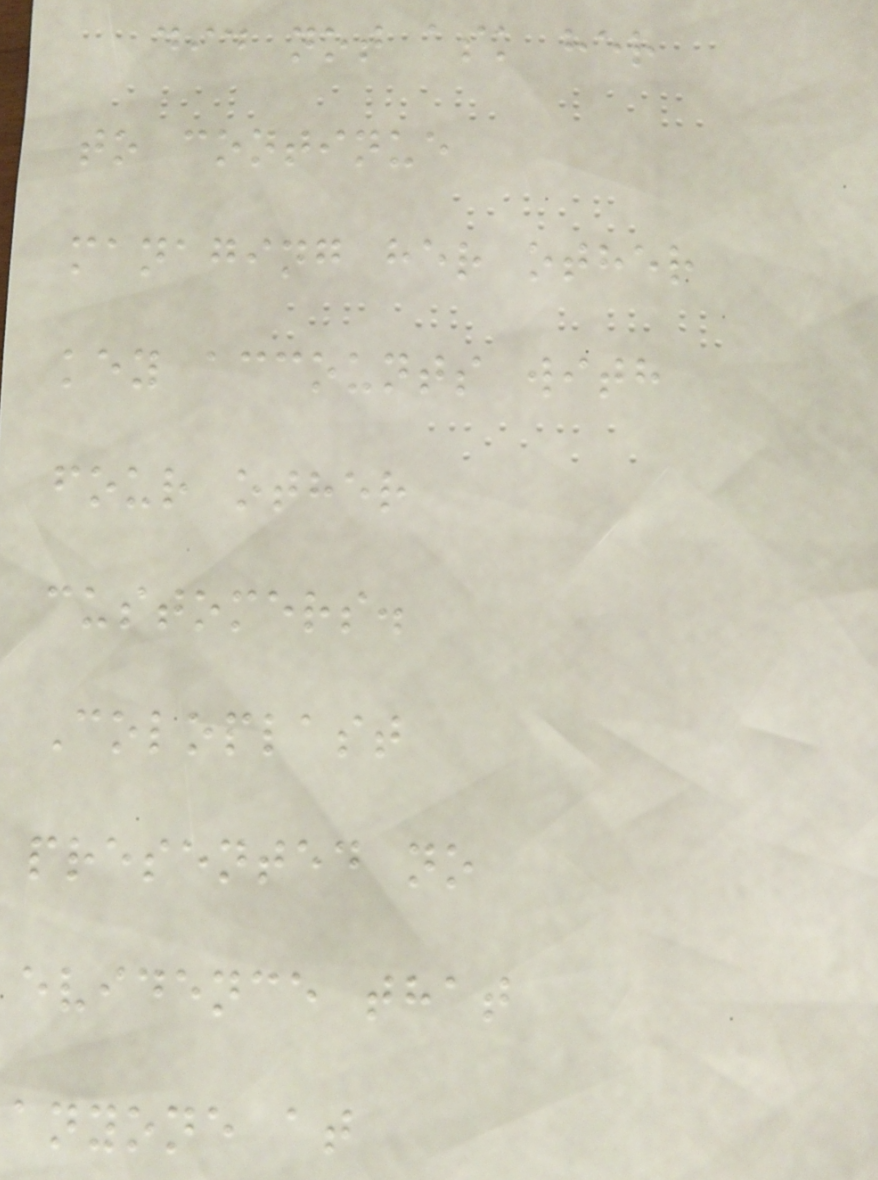did not ask her
to continue
managing her other
key accounts with
four other
customers.
Coloplast
presented no
evidence that
anyone at
